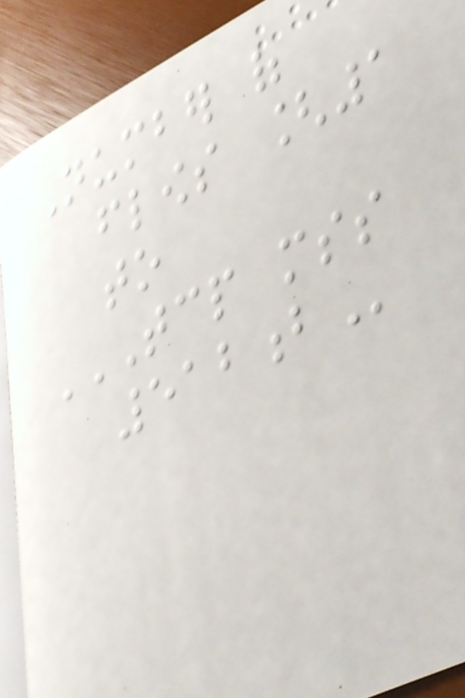Number of
flows [1
to
TCP MSS
512B
